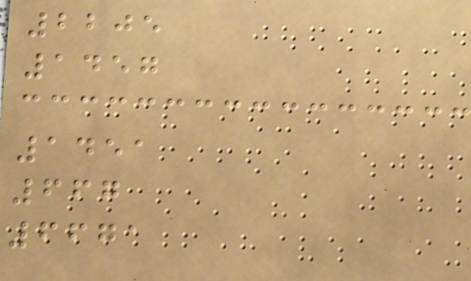2205
1457
1451
667
6671
